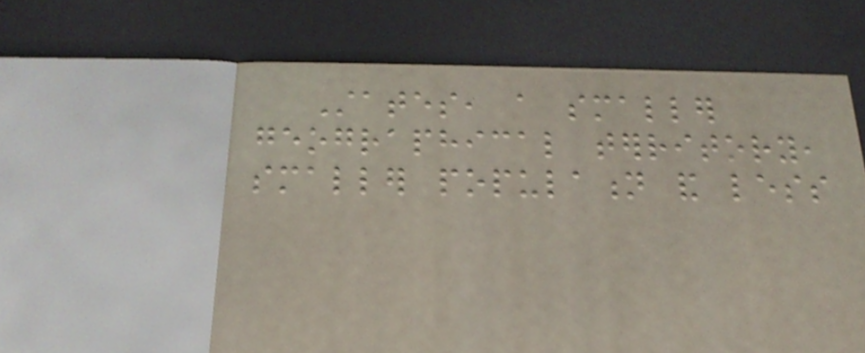States, a smaller
geographical territory,
smaller population and less
